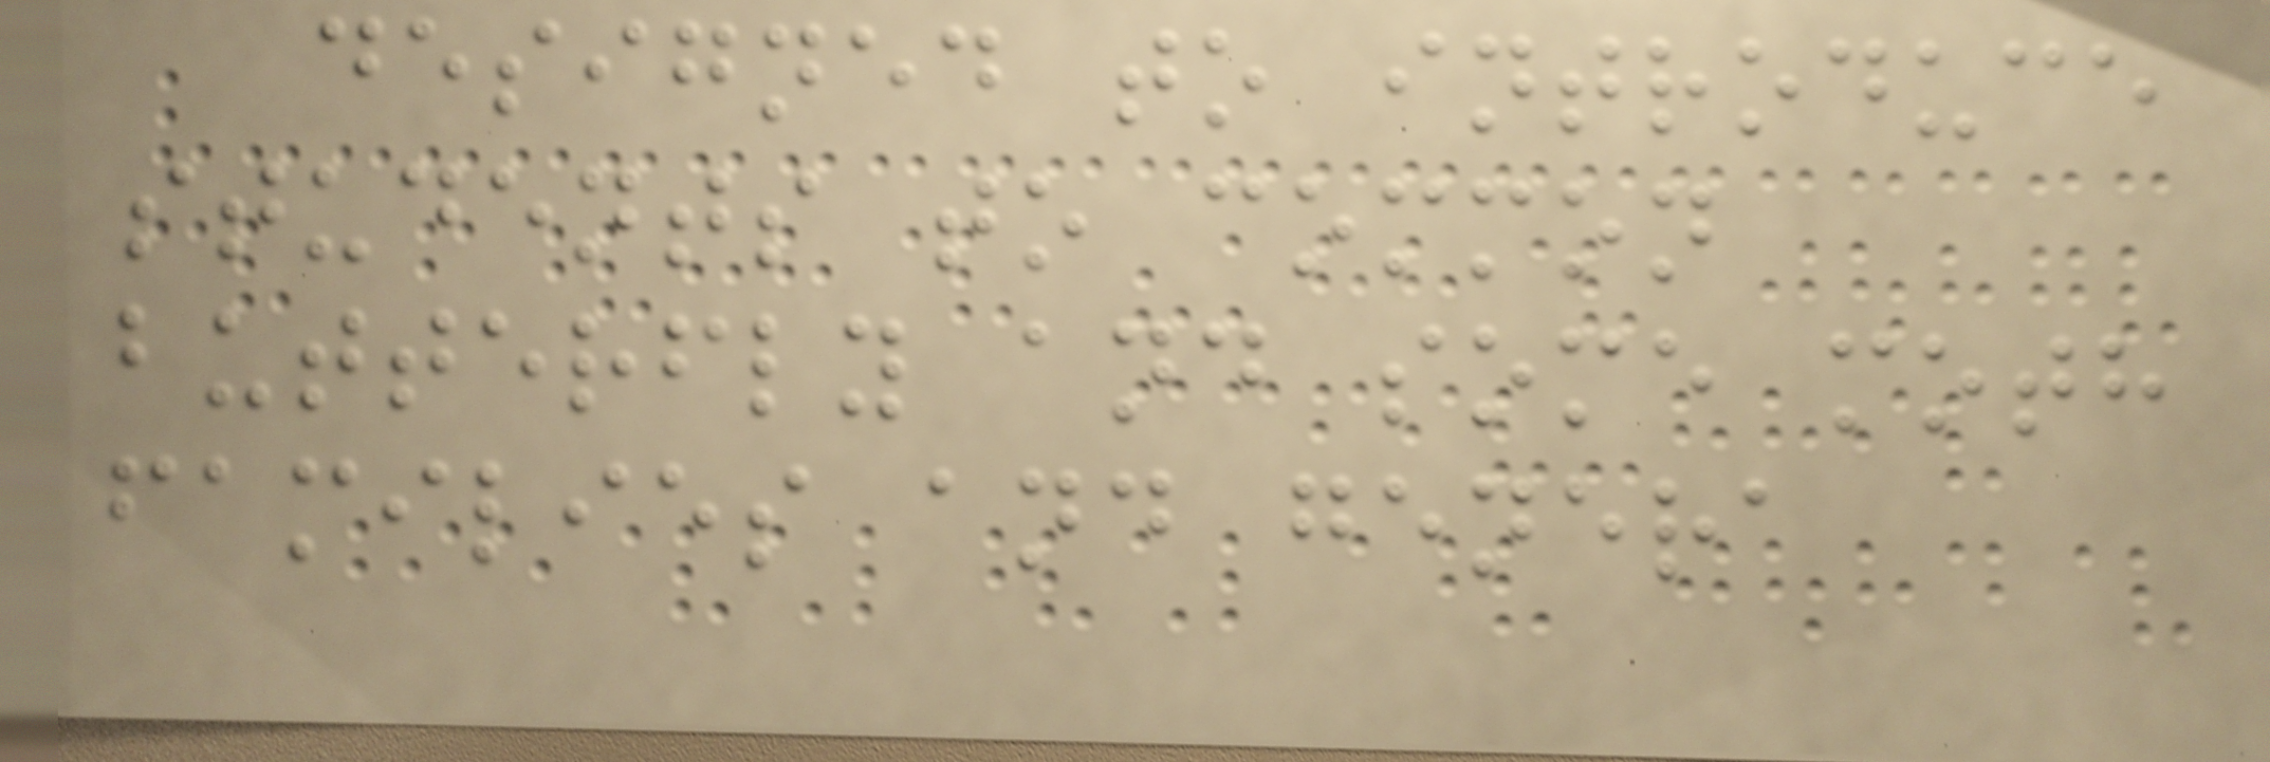designed to introduce
students to common
butterfly and some moth
families and genera
